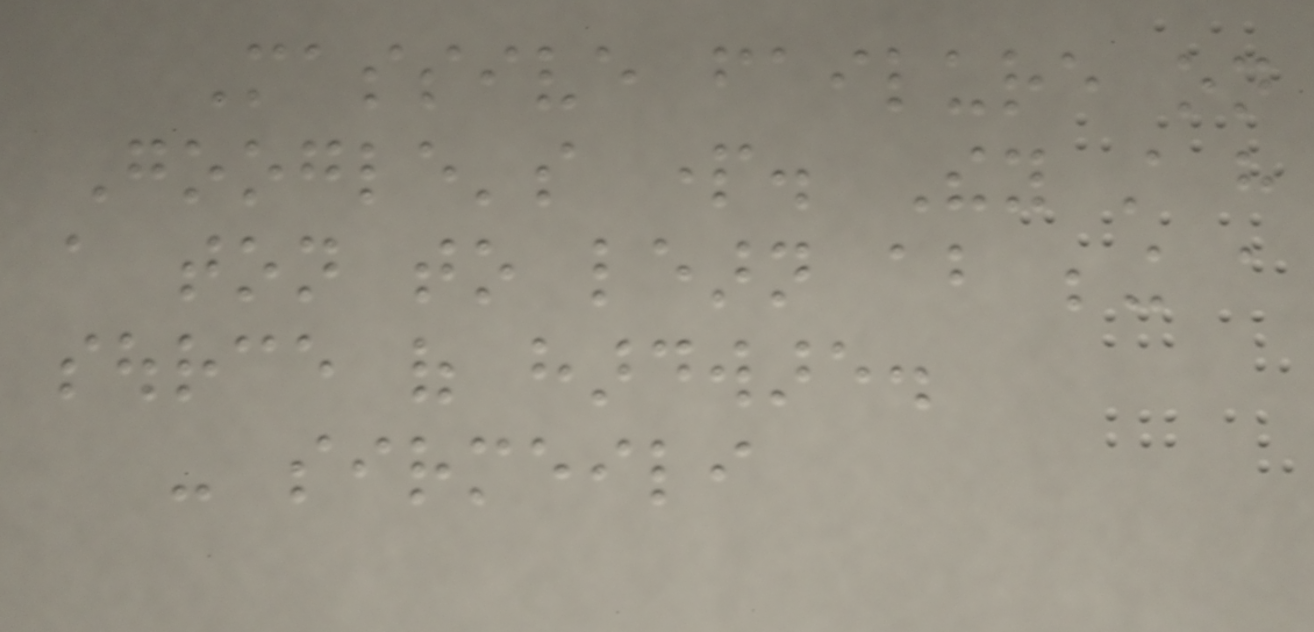Massive failure on
Google's part. They still have
a ton to learn about being a
source of hardware.
- sirmeili
